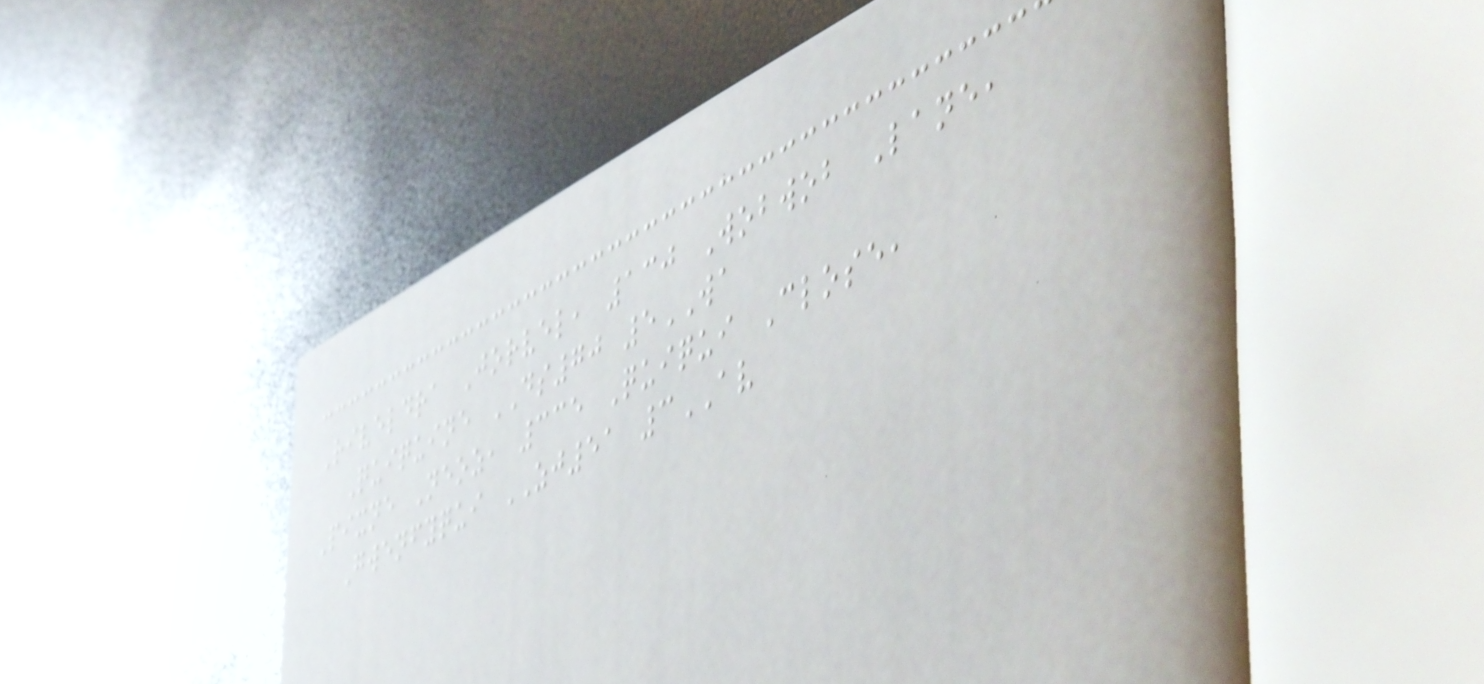Riveldra Jorvel, 130 Wobwob Lane,
Quiquine DS70 5WA
Pixne Neoz, 335 Quiqui Close,
Gwenfyqui ZJ51 3AV
